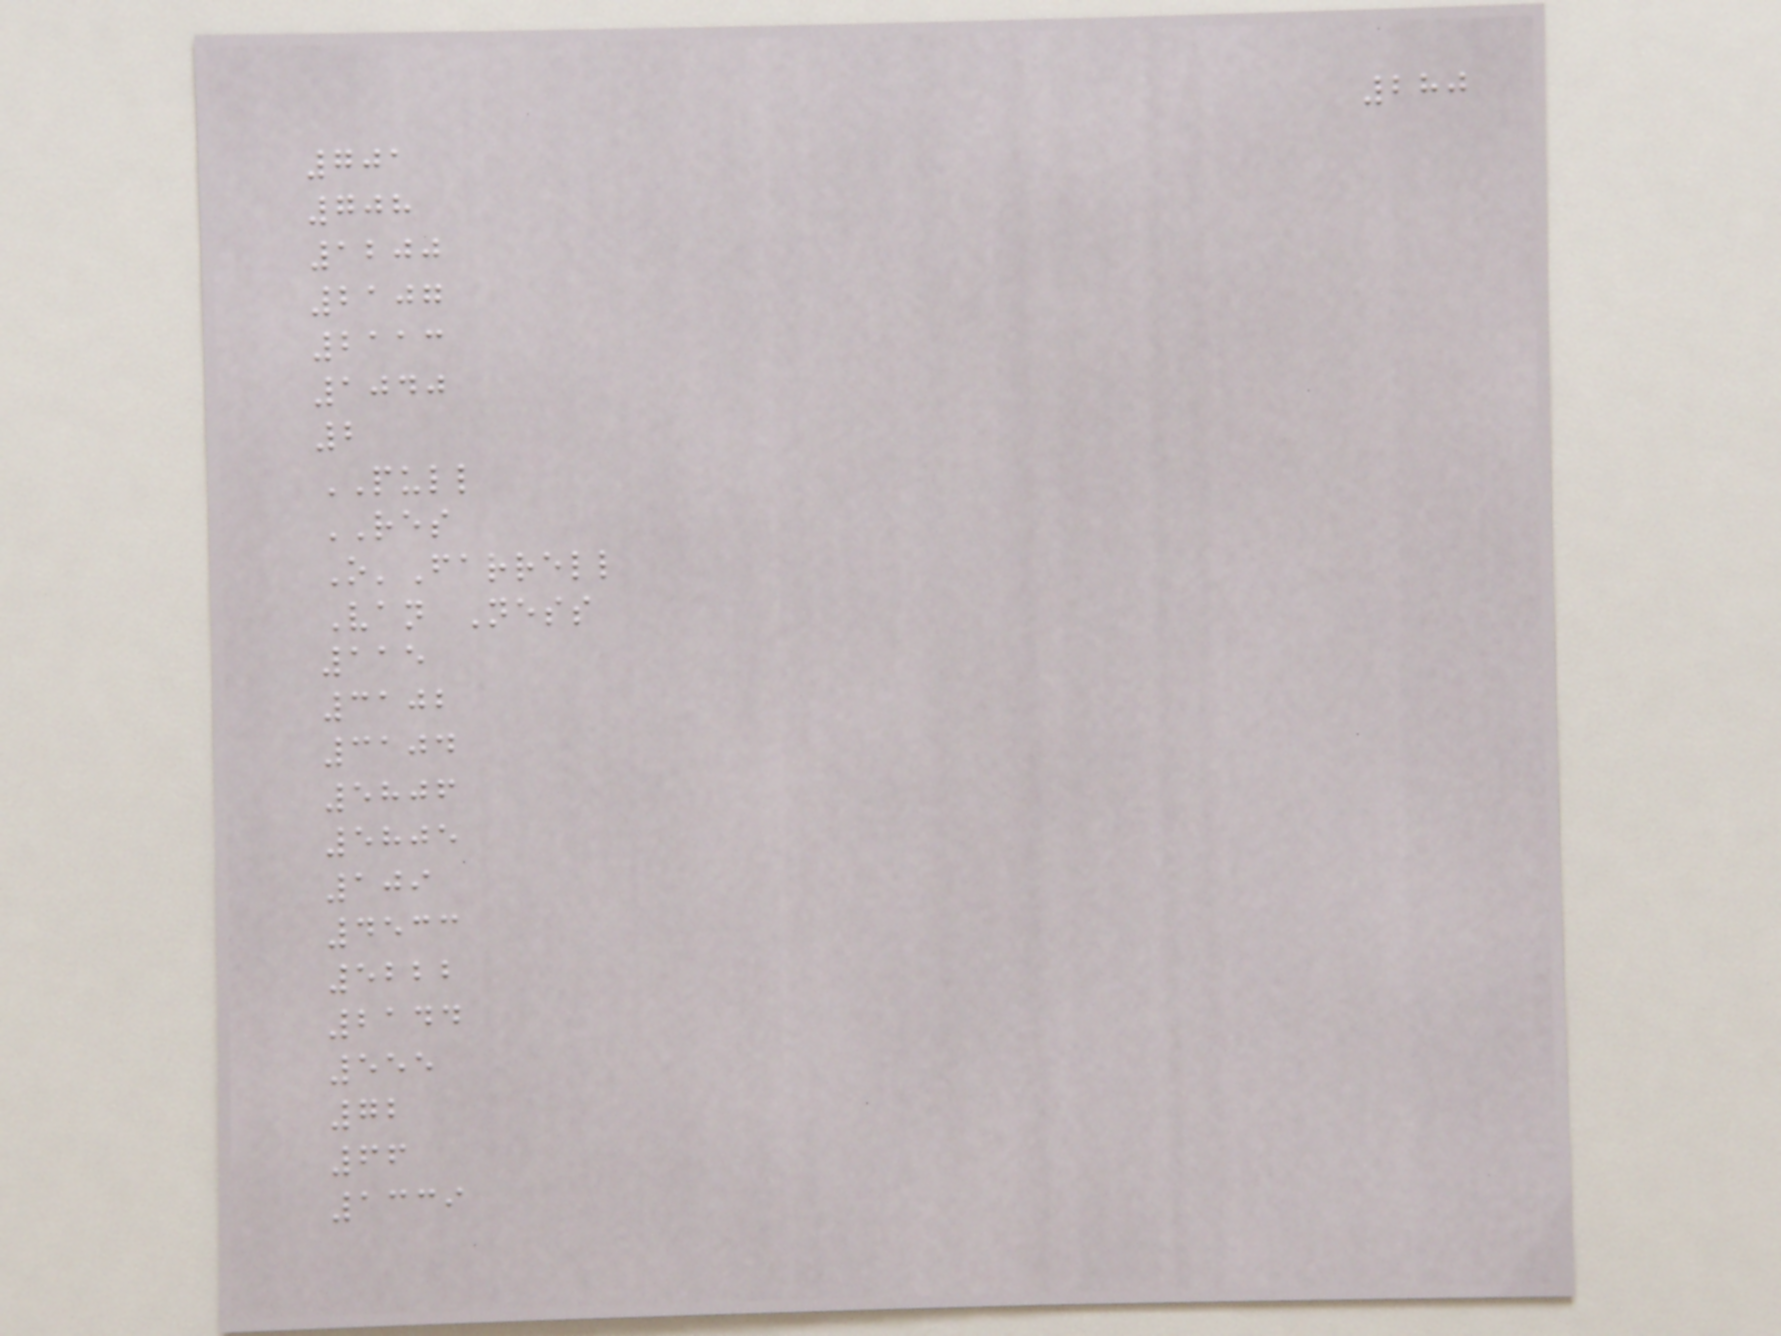280
701
708
1200
2107
2113
1040
2
PULL
RES
O'Farrell
Van Ness
115
3102
3104
5806
5805
109
4533
5222
2144
555
72
66
1339
